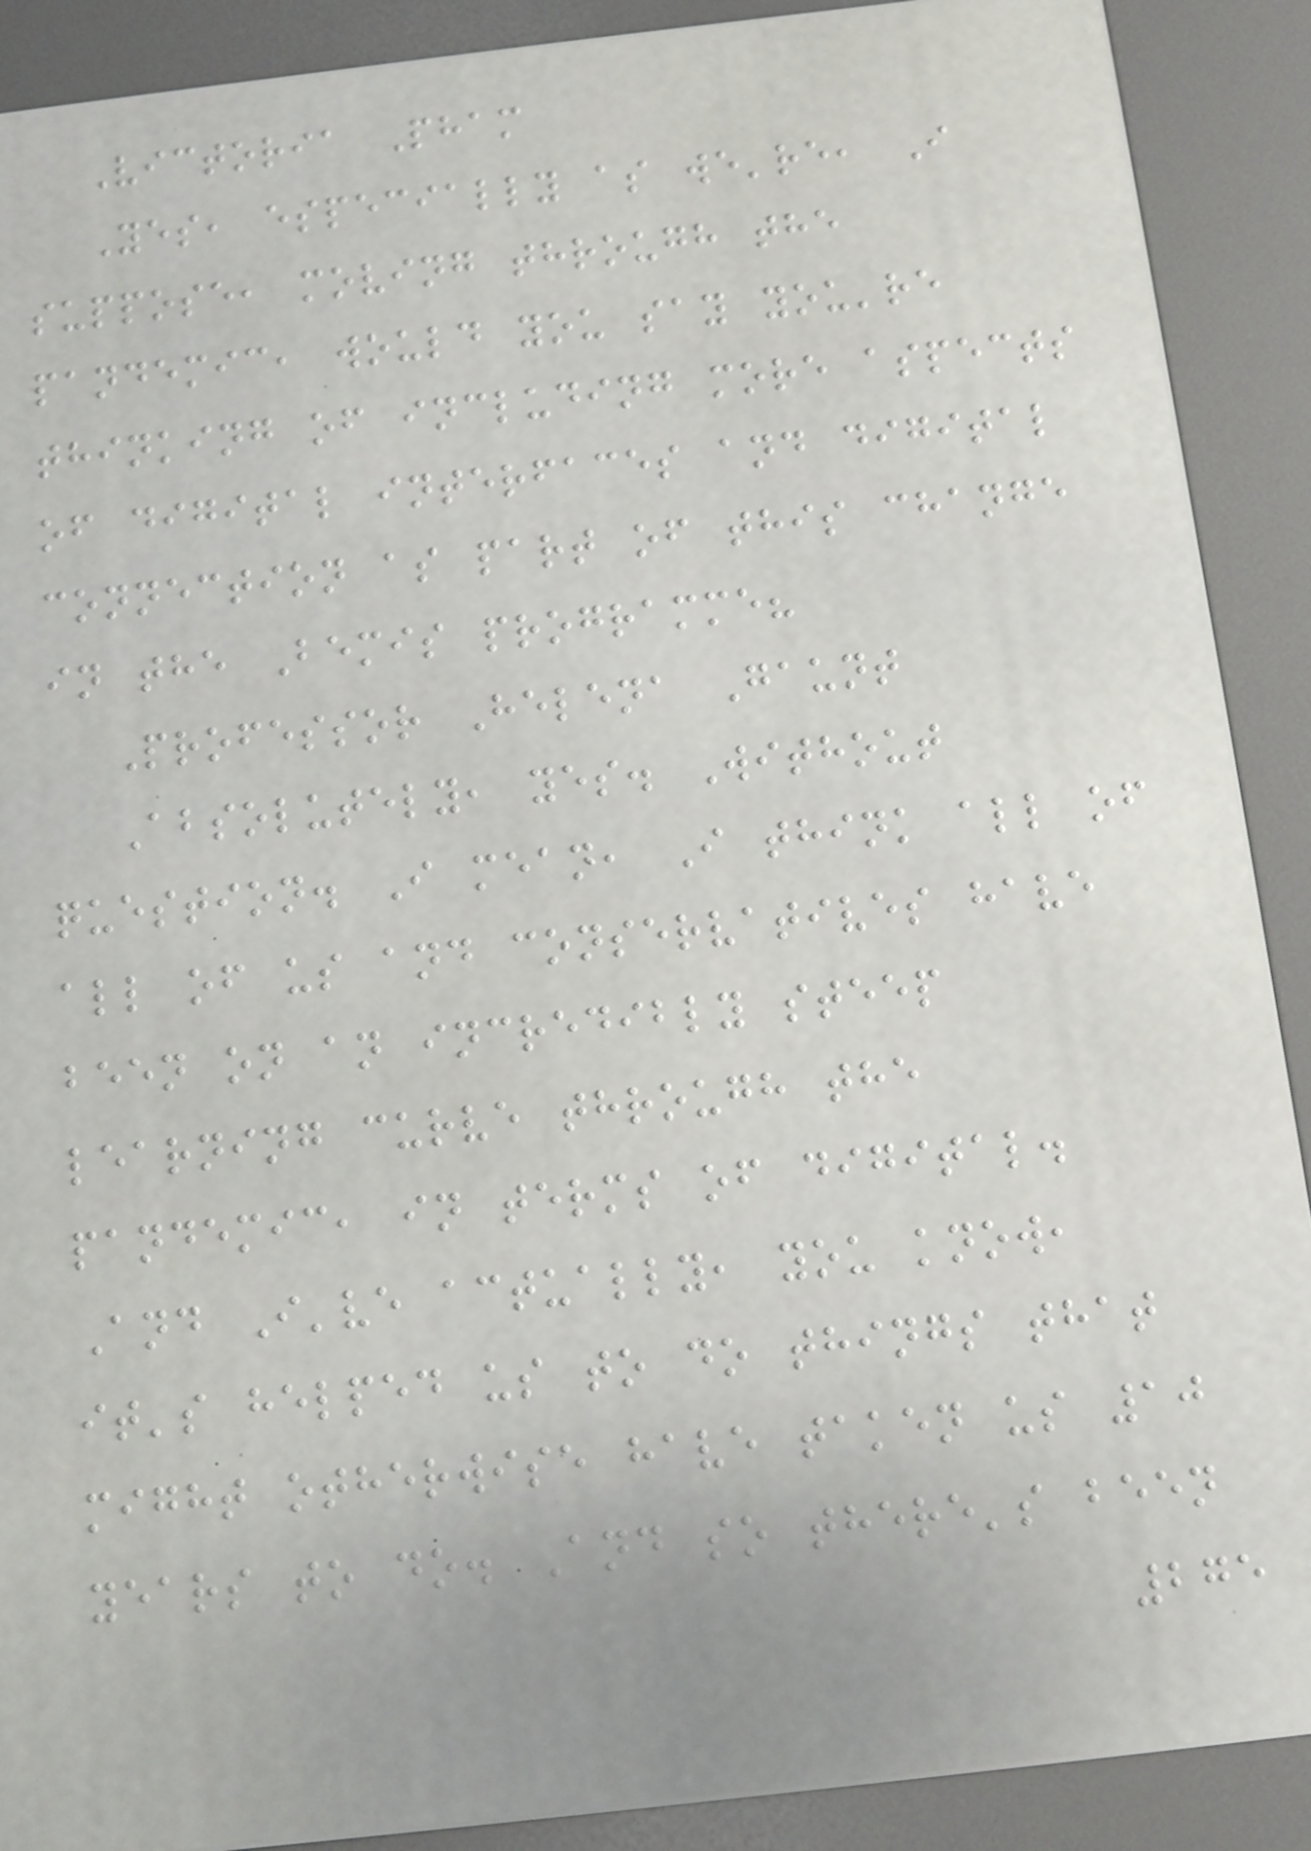Victoria Pham
Yes, especially as we're, I
suppose, moving through the
pandemic, would you say you're
thinking of including more aspects
of digital interfaces and digital
connection as part of this change
in the Bemis programme?
Professor Helena Gaunt
Absolutely, yes. Without
question. I mean, I think all of
all of us and conservatives have
been on an incredibly steep
learning curve through the
pandemic, in terms of digital.
And I've actually, you know,
it's helped us to do things that
might otherwise have taken us 10
years to do. And so there's been
275
